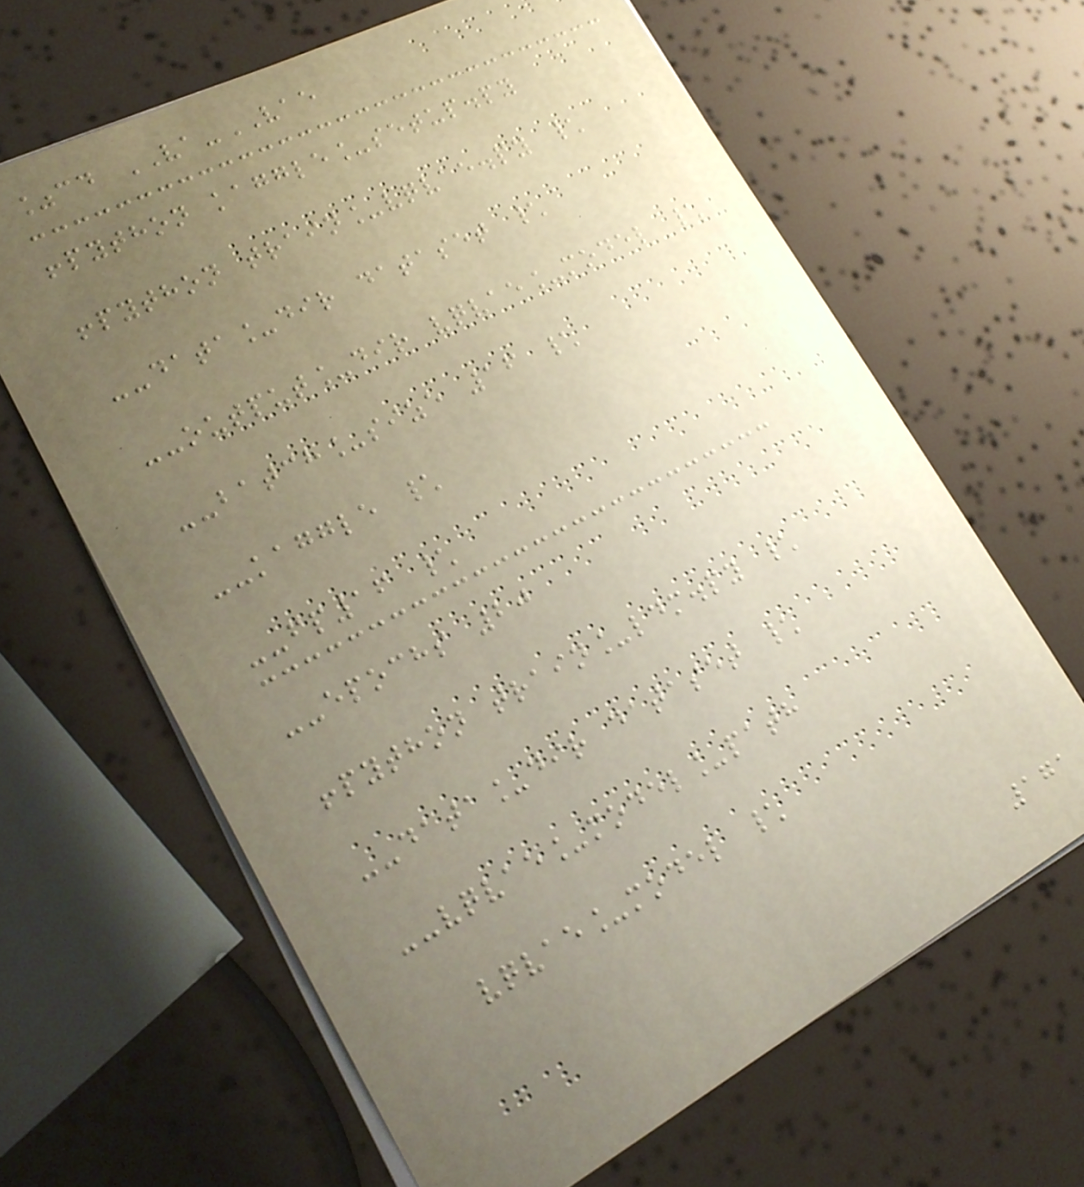%cd VA-VAE
!python kaggle_setup.py
!python train_vqvae.py \
--data_dir dataset \
--output_dir vqvae_model \
--batch_size 16 \
--kaggle \
--fp16 \
--epochs 20
!python train_ldm.py \
--data_dir dataset \
--vqvae_model_path
vqvae_model \
171
